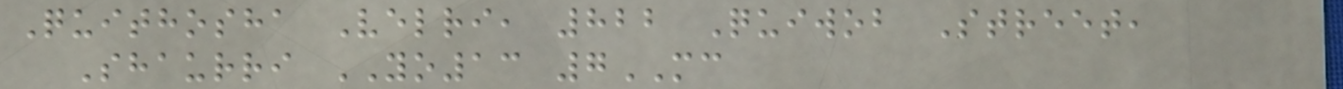Quithosha Velri, 822 Quiwob Street,
Shaurri YO13 7MC
